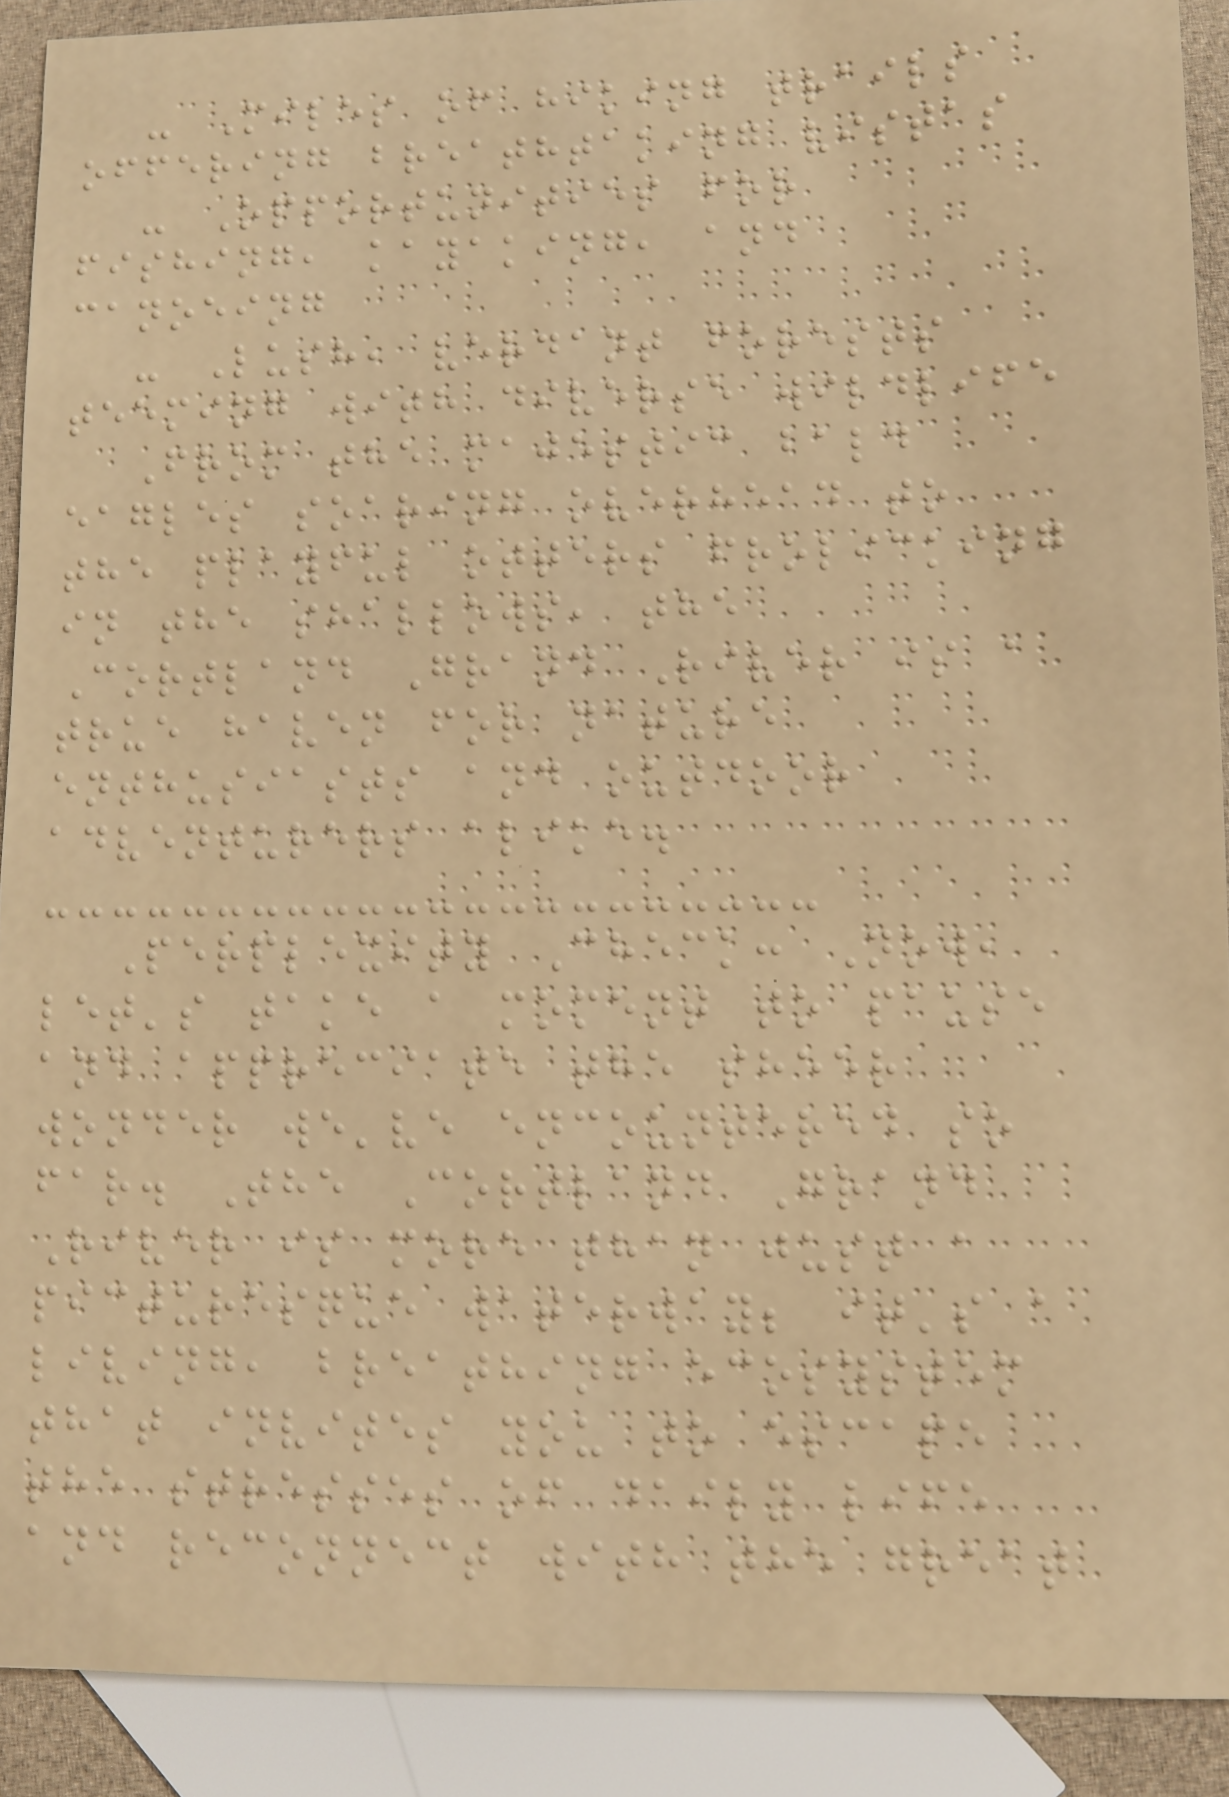- Miles of hiking trails
offering breathtaking vistas
- Opportunities for
fishing, kayaking, and
canoeing
- Lush, verdant forests
teeming with diverse wildlife
From the majestic bald
eagles soaring overhead to
the playful otters frolicking
in the shallows, the
Cortland Grand River is a
true haven for nature
enthusiasts and outdoor
adventurers alike.
Perplexity Check: Now,
let's take a moment to pause
and appreciate the sheer
wonder we've encountered so
far. The Cortland Grand
River is more than just a
picturesque waterway; it's a
living, breathing ecosystem
that invites you to escape
the stresses of daily life
and reconnect with the great
